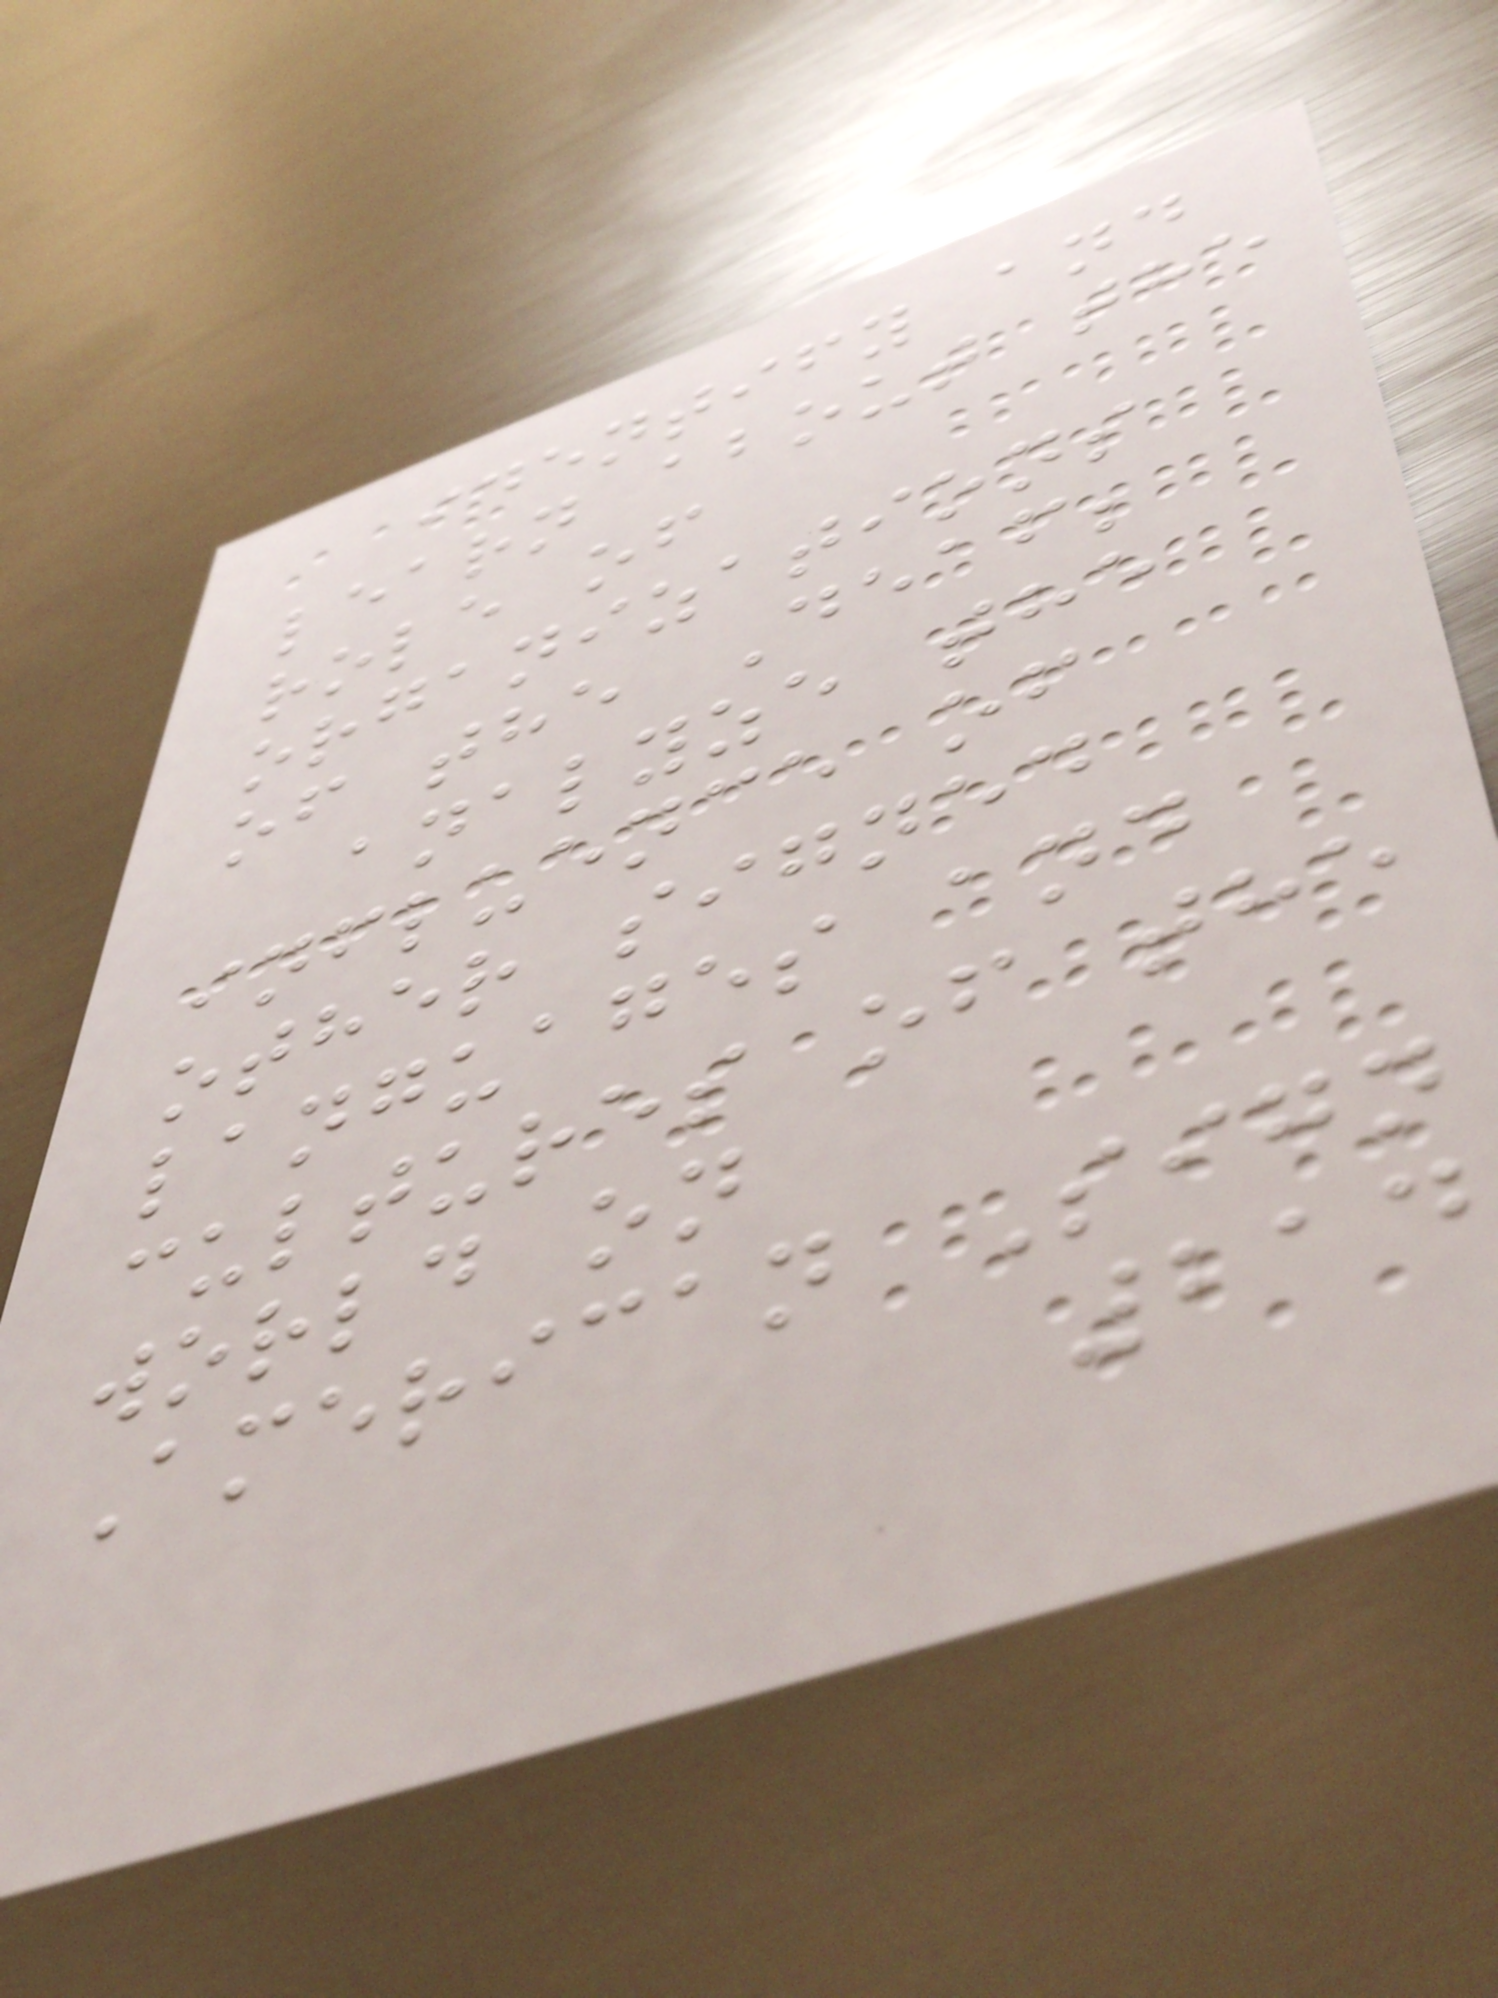identify and
learn about the
role of
organizations
of the Deaf;
analyze the
influence of
other signed
languages and
cultures of the
world on
American Sign
214
